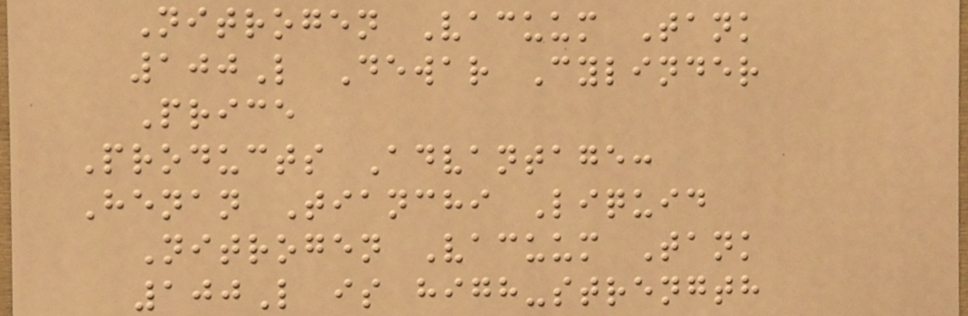Nitrogen Vacuum Tank
100L Dewar Cylinder
Price
Products Advantage:
Henan Tianchi Liquid
Nitrogen Vacuum Tank
100L is high-strength
